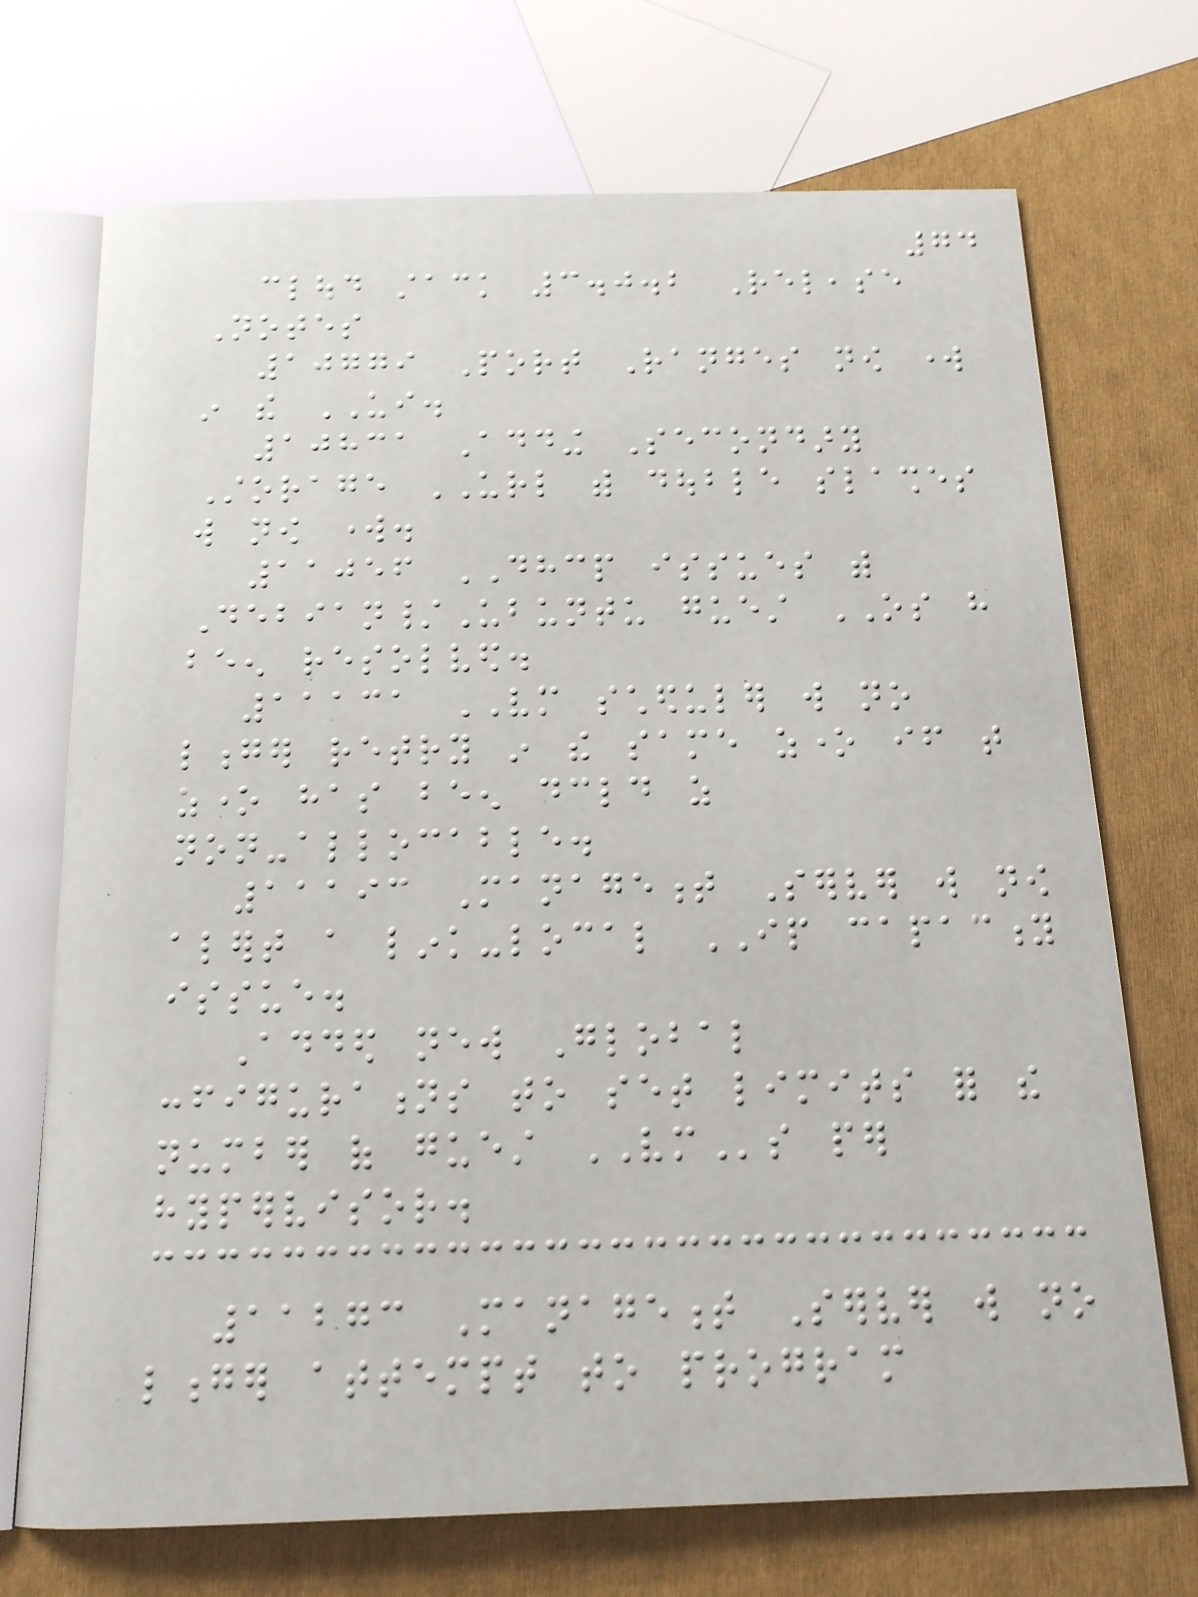74
cloud stack 3.0.2 Release
Notes
10779 Port Ranges now work
in the UI.
10831 Adding Secondary
Storage URL with double slashes
will now work.
11056 DHCP issues with
Debian/Ubuntu guest OS have
been resolved.
11131 VM scheduler will no
longer retry in the same zone if that
zone has been declared as
non-allocable.
11193 Management Server will now
alert a link-local IP capacity
issue.
Added new Global
configurations to set limits for the
number of guest VMs per
hypervisor.
11273 Management Server will no
longer attempt to program
